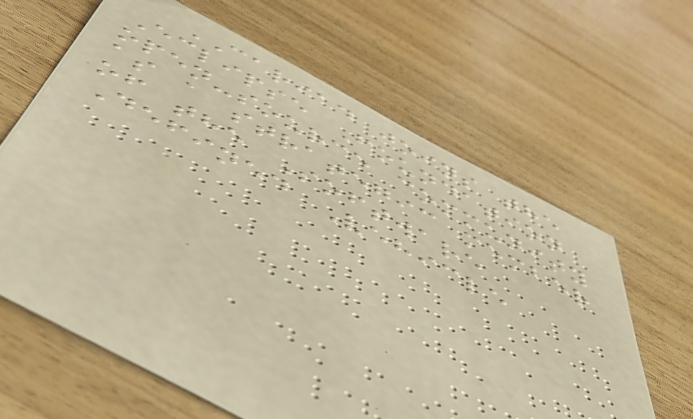CARIAD joins the
Eclipse Foundation
open-source community
as a strategic member
of the Software
Defined Vehicle
